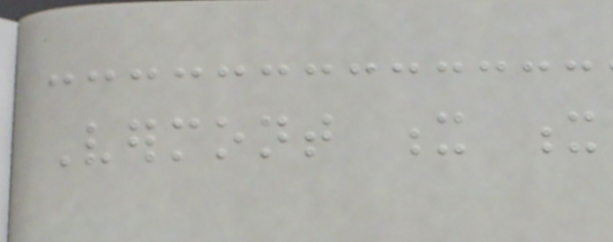Vermont x x
